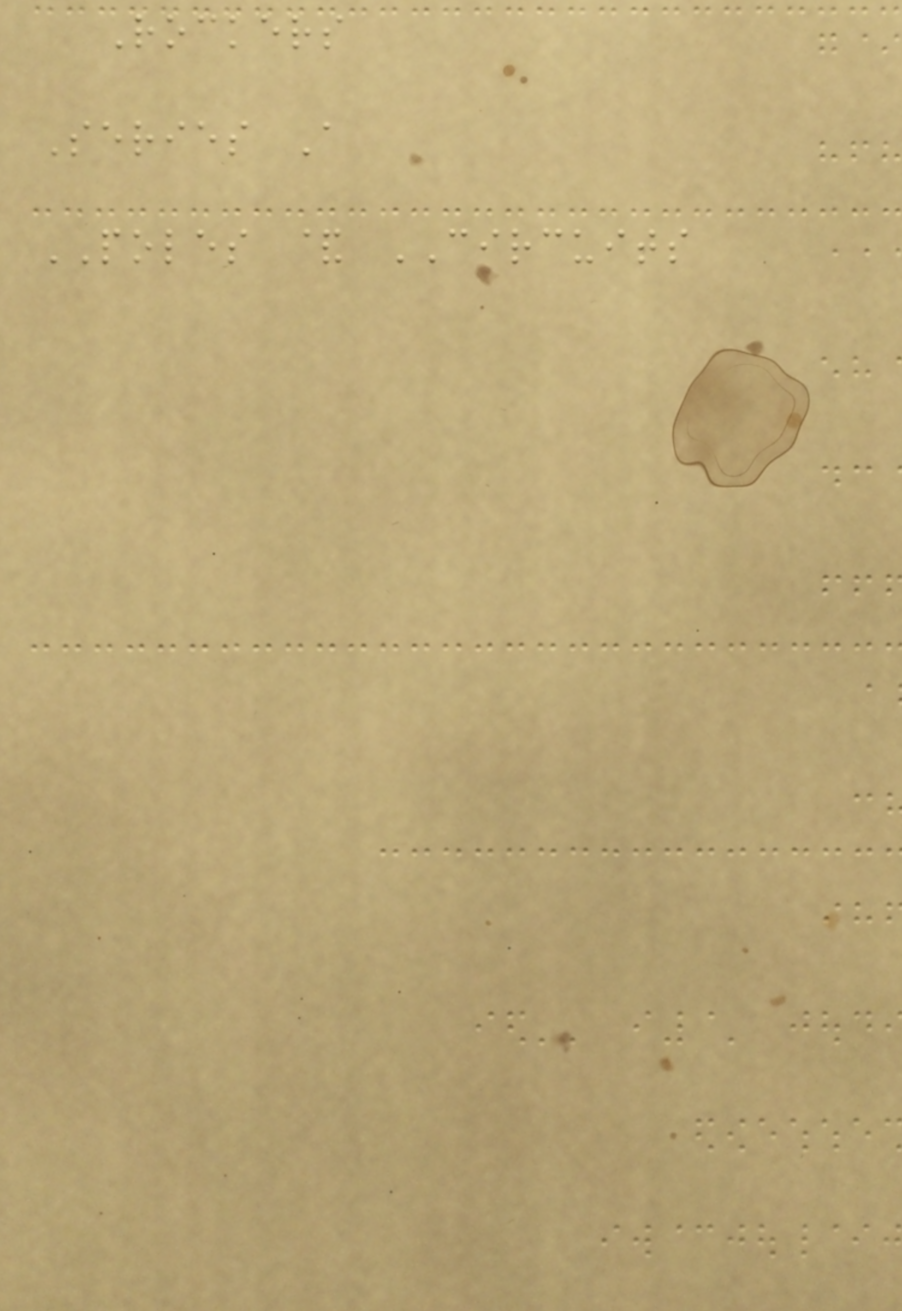Rockers
Series A
POLES & CIRCUITS
